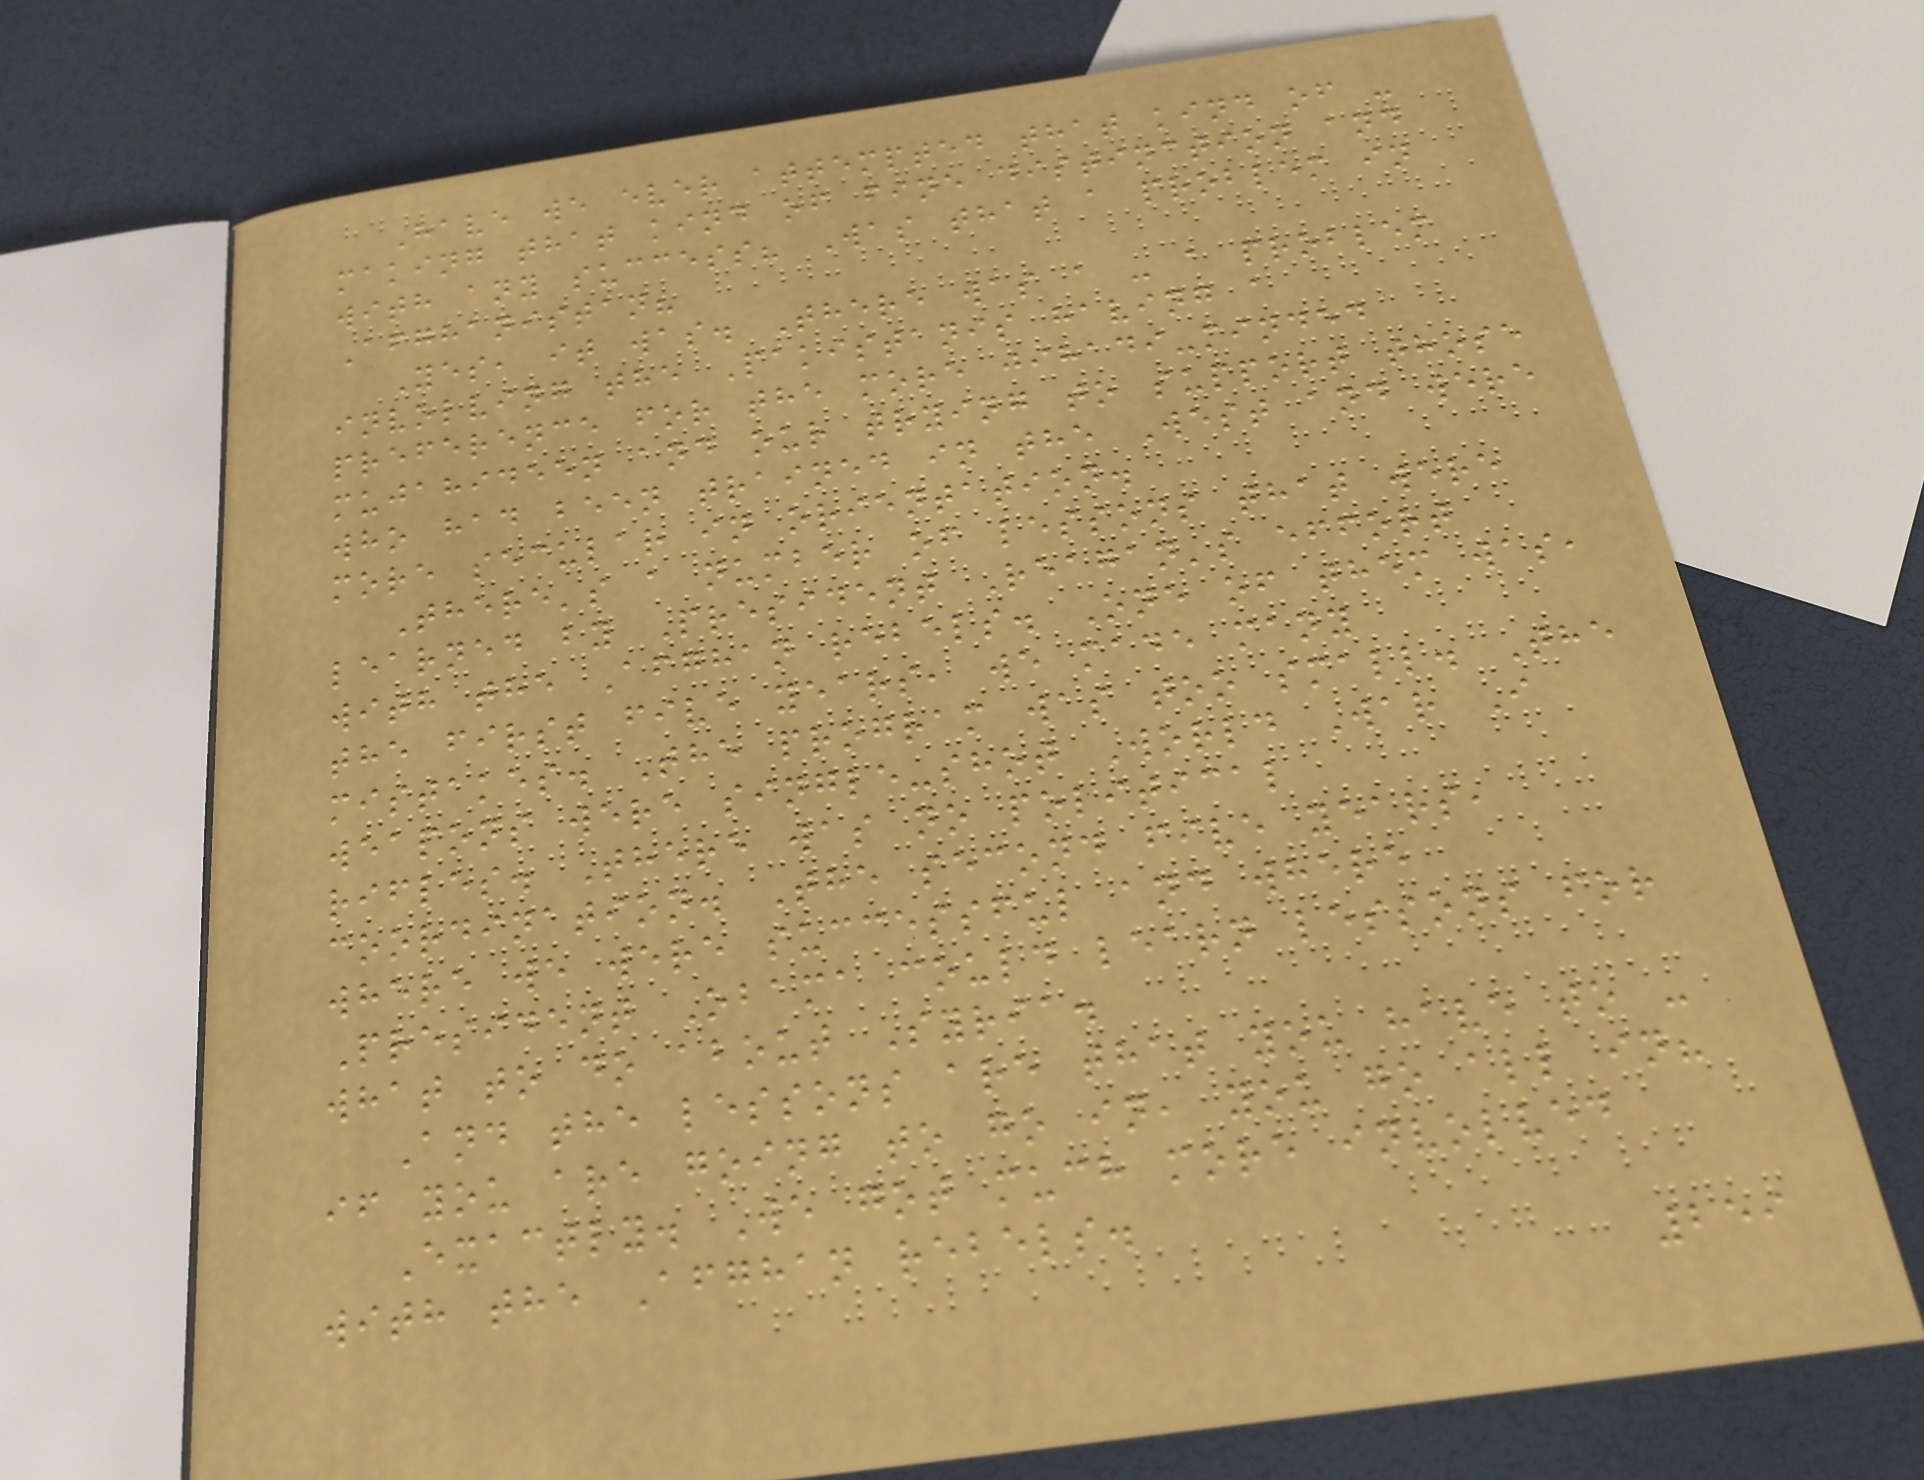Have we ever attempted that kind of -
making that kind of fine distinction and
with any success? Was that a problem in
Afghanistan?
Yes, it was. There was a - a problem
involving the Pakistanis having a
preference for the more jihadi-minded
mujahideen and our trying to support those
who had been trained in the West and were
more secular in orientation.
There's a number of lessons that were
learned by President Reagan's effort
with the Afghan rebels. One of them was,
the first five years, we made many
mistakes. The program was too small. The
weapons were single-shot World War I
rifles. There was no political
coordination. The second five years,
where we were successful and where
President Obama could learn lessons for
what to do about Syria.
And the lessons are that you have to -
if you are going to go in, you go all in?
Exactly. We got much more involved
with the Afghan rebels.
259
